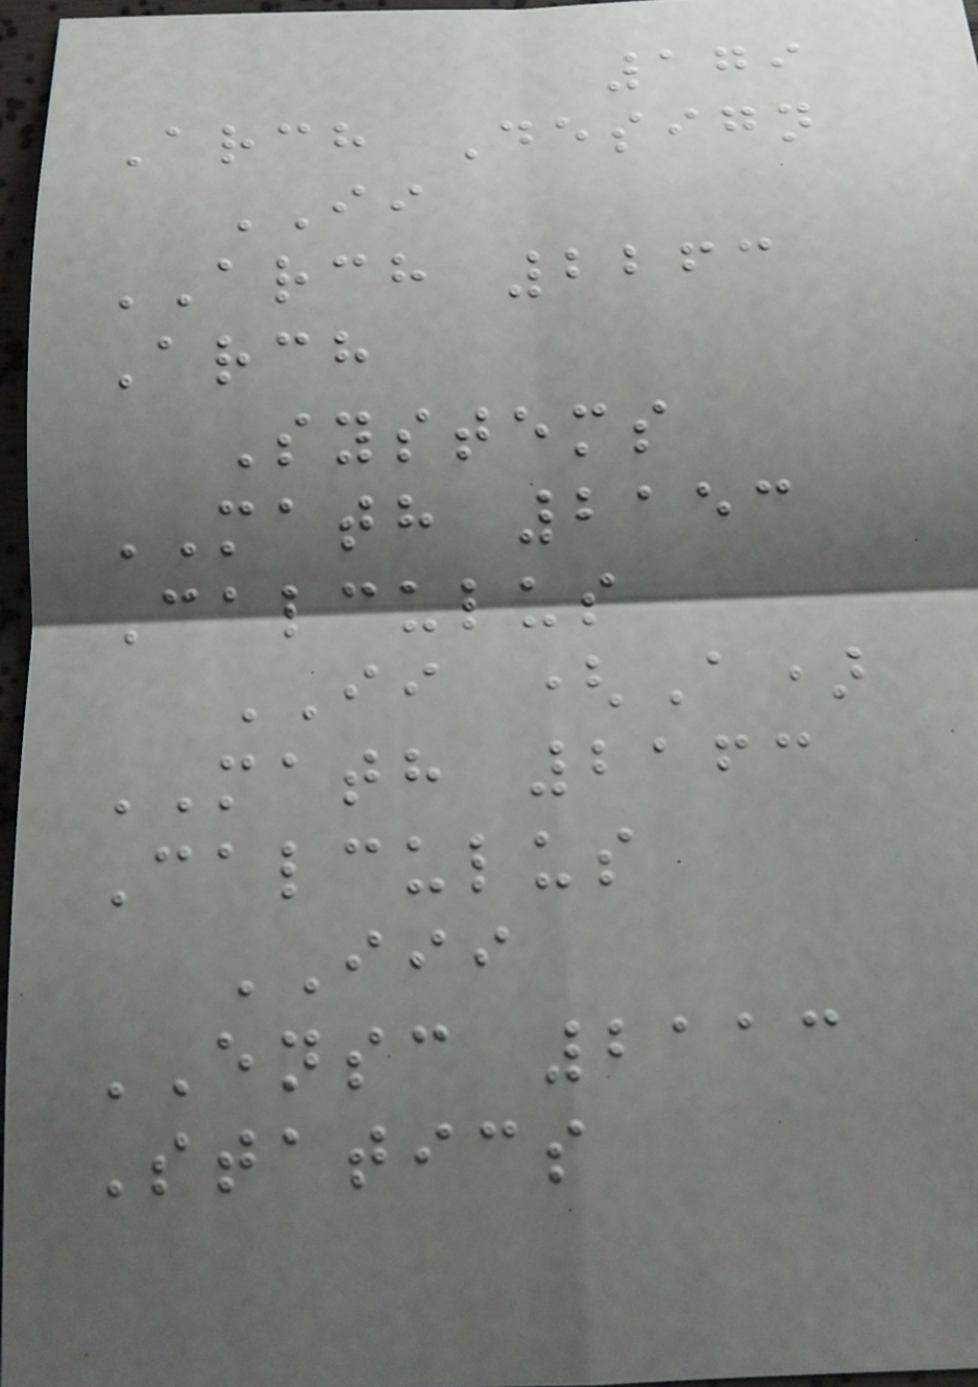179
Arch Design
II
ARCH 2263
Arch
Systems
MATH 2153
Calculus
II (A)
MATH 2163
Calculus
III
ENSC 2113
Statics
